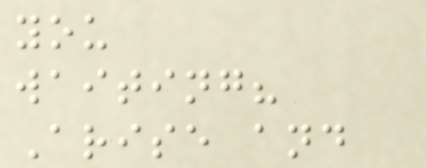you
waiting?
Arise and
